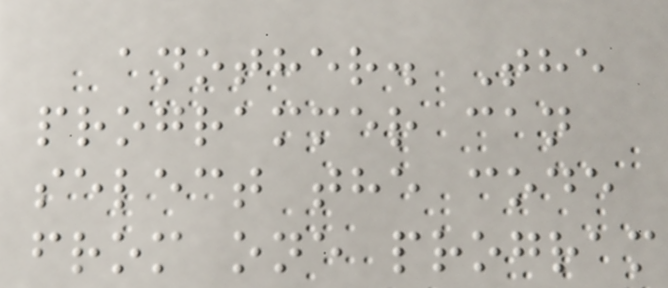another. The
programmer can
select the code
from one program
